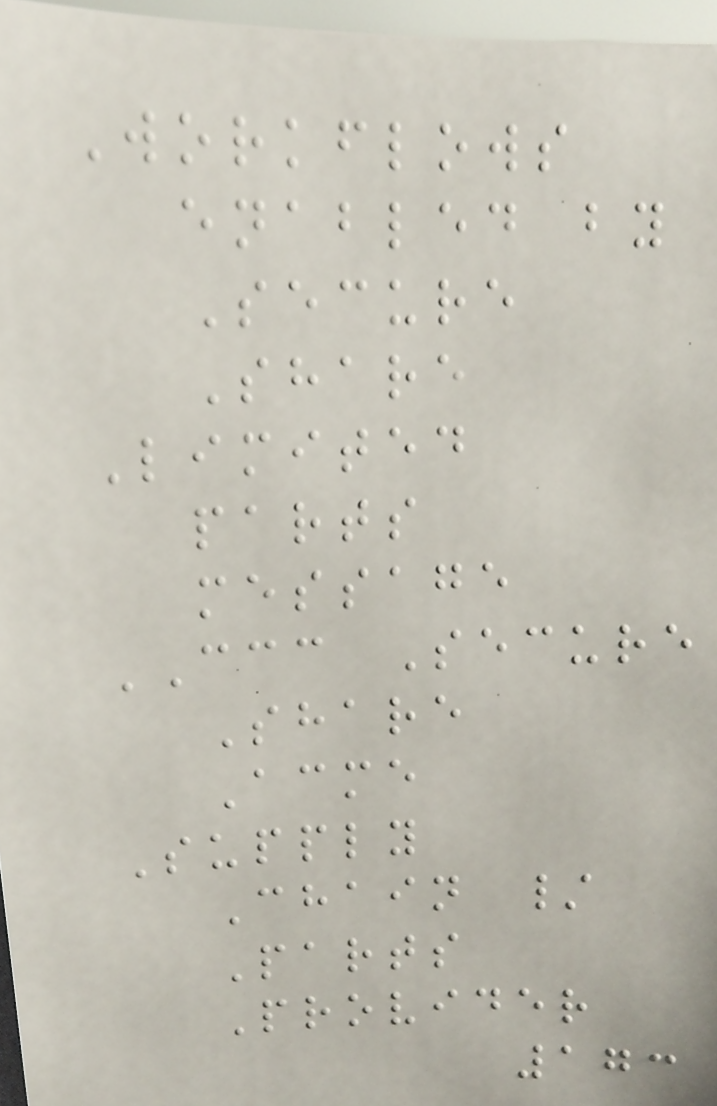Workflows
enabled by
Secure
Share
Limited
parts
message
CCC Secure
Share
Acme
Supply
Chain /
Parts
Provider
173
